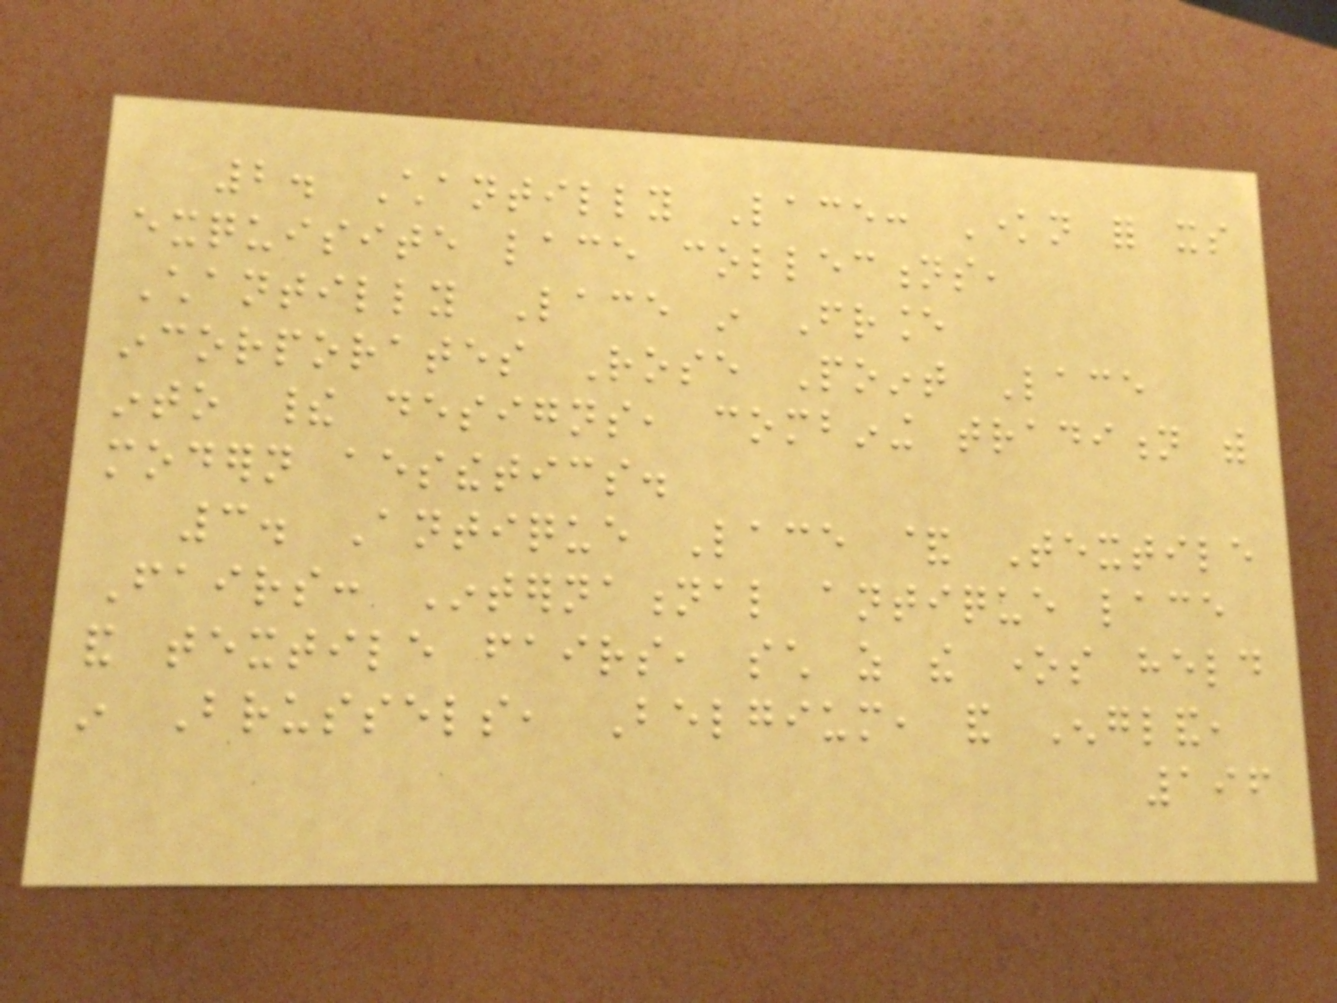2. Chantilly Lace: Known for its
exquisite lace collections,
Chantilly Lace in France
incorporates Rose Point Lace
into their designs, combining tradition with
modern aesthetics.
3. Antique Lace & Textile
Fairs: International antique lace
and textile fairs, such as the ones held
in Brussels, Belgium, and England,
196
